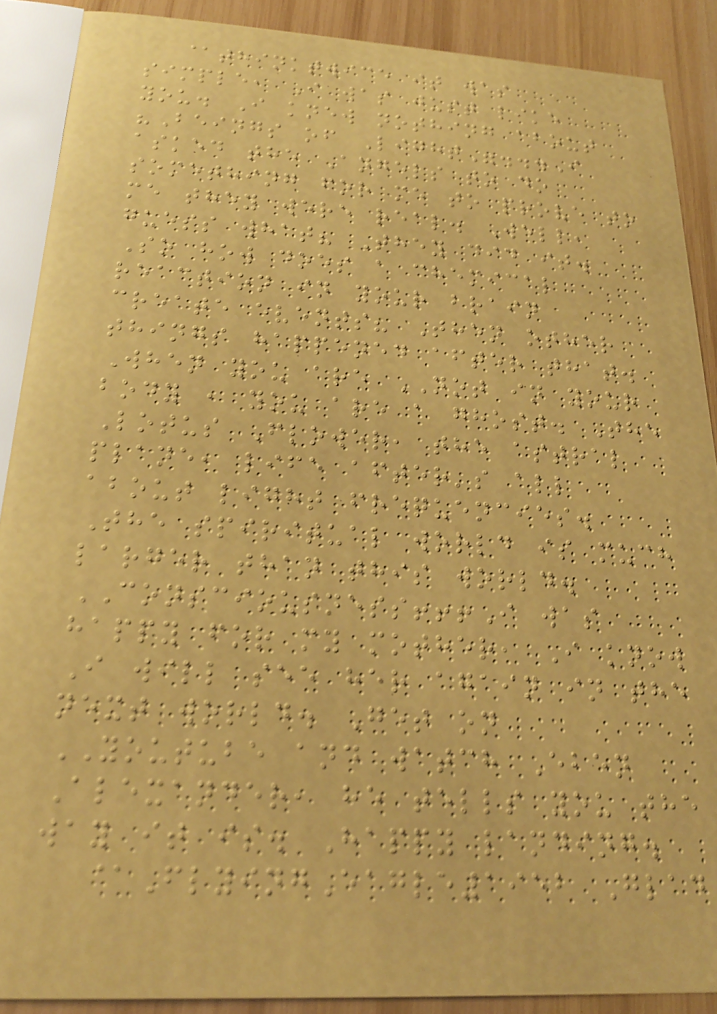@thinktwice it was
simple, I was just like
you. I knew nothing about
"Beings of Light"...I
asked the Angels to do
something for me to prove to
me they were real. Well,
guess what? They did it.
So how does a chemical
reaction in your brain
create events? Then other
things happened after that.
When you are NOT in your
body , you are a ghost. The
Lotus Flower, the astral
plane, life after's all
about light frequencies.
The spiritual world is much
larger than this world.
CONSCIOUSNESS!!!I was
happy for my mother, I know
I will see her again in the
next world. Get on
YOUTUBE and watch Eben
Alexander, he tells you the
way it is. Happy landing.
@FlyingEagle1952 Glad
